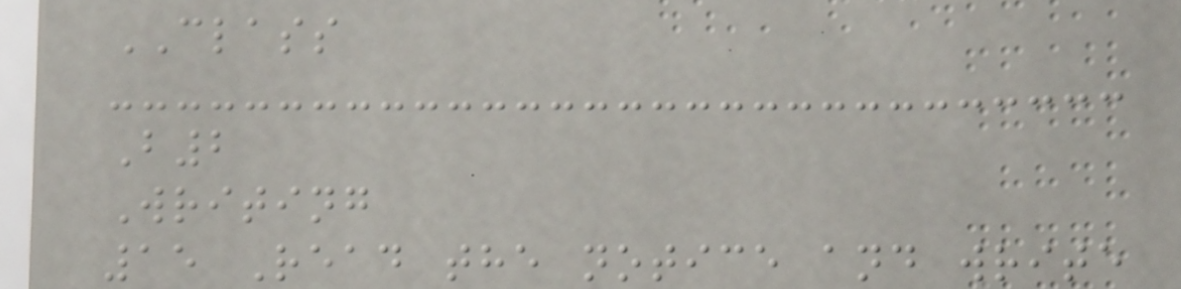CLASS
B2
Writing
15 Read the notice and write
